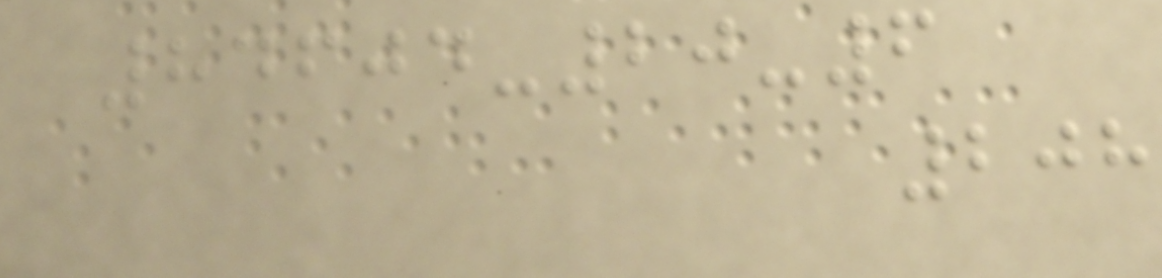84604-20-6
208
